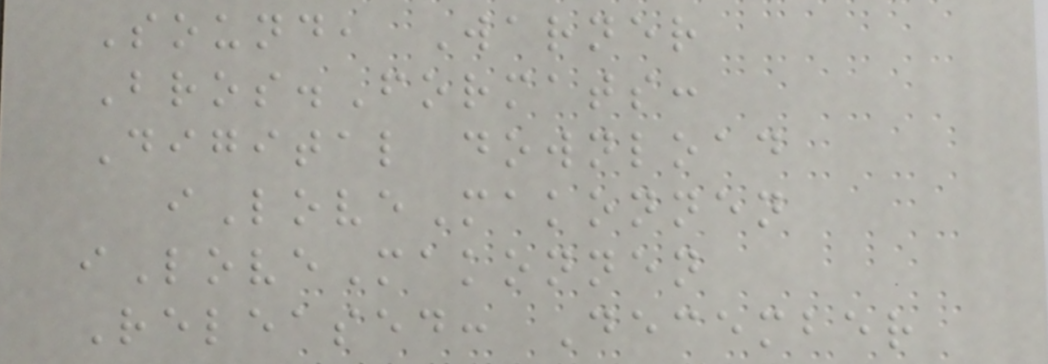Sound, Warner
Bros.Formats:
Digital download
iLoveMakonnen
iLoveMakonnen
Released: December
